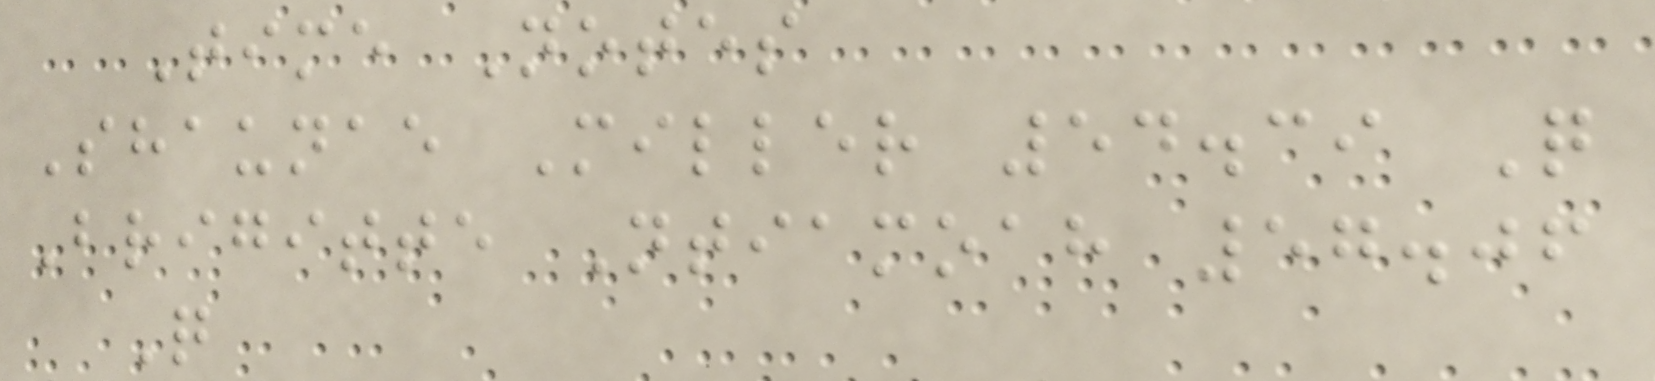Time Notes
Shaunae Miller 54.39 Q
Brigitte Ntiamoah 57.06
Q
